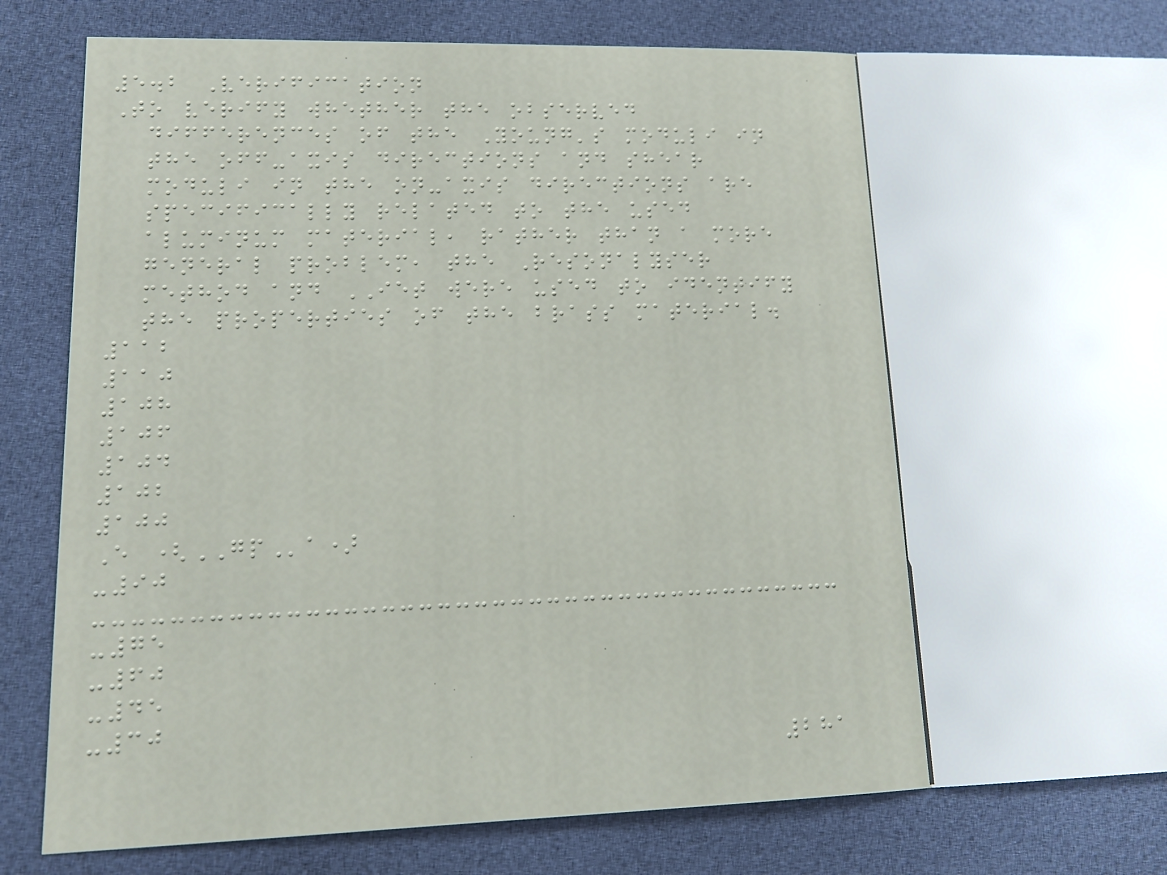5.2 Verification
To verify whether the observed
differences of the Young's moduli in
the off-axis directions and shear
moduli in the on-axis directions are
specifically related to the used
aluminum material, rather than a more
general problem, the Resonalyser
method and IET were used to identify
the properties of the brass material.
112
110
108
106
104
102
100
E (GPa)
-90
-75
-60
-45
-30
281
